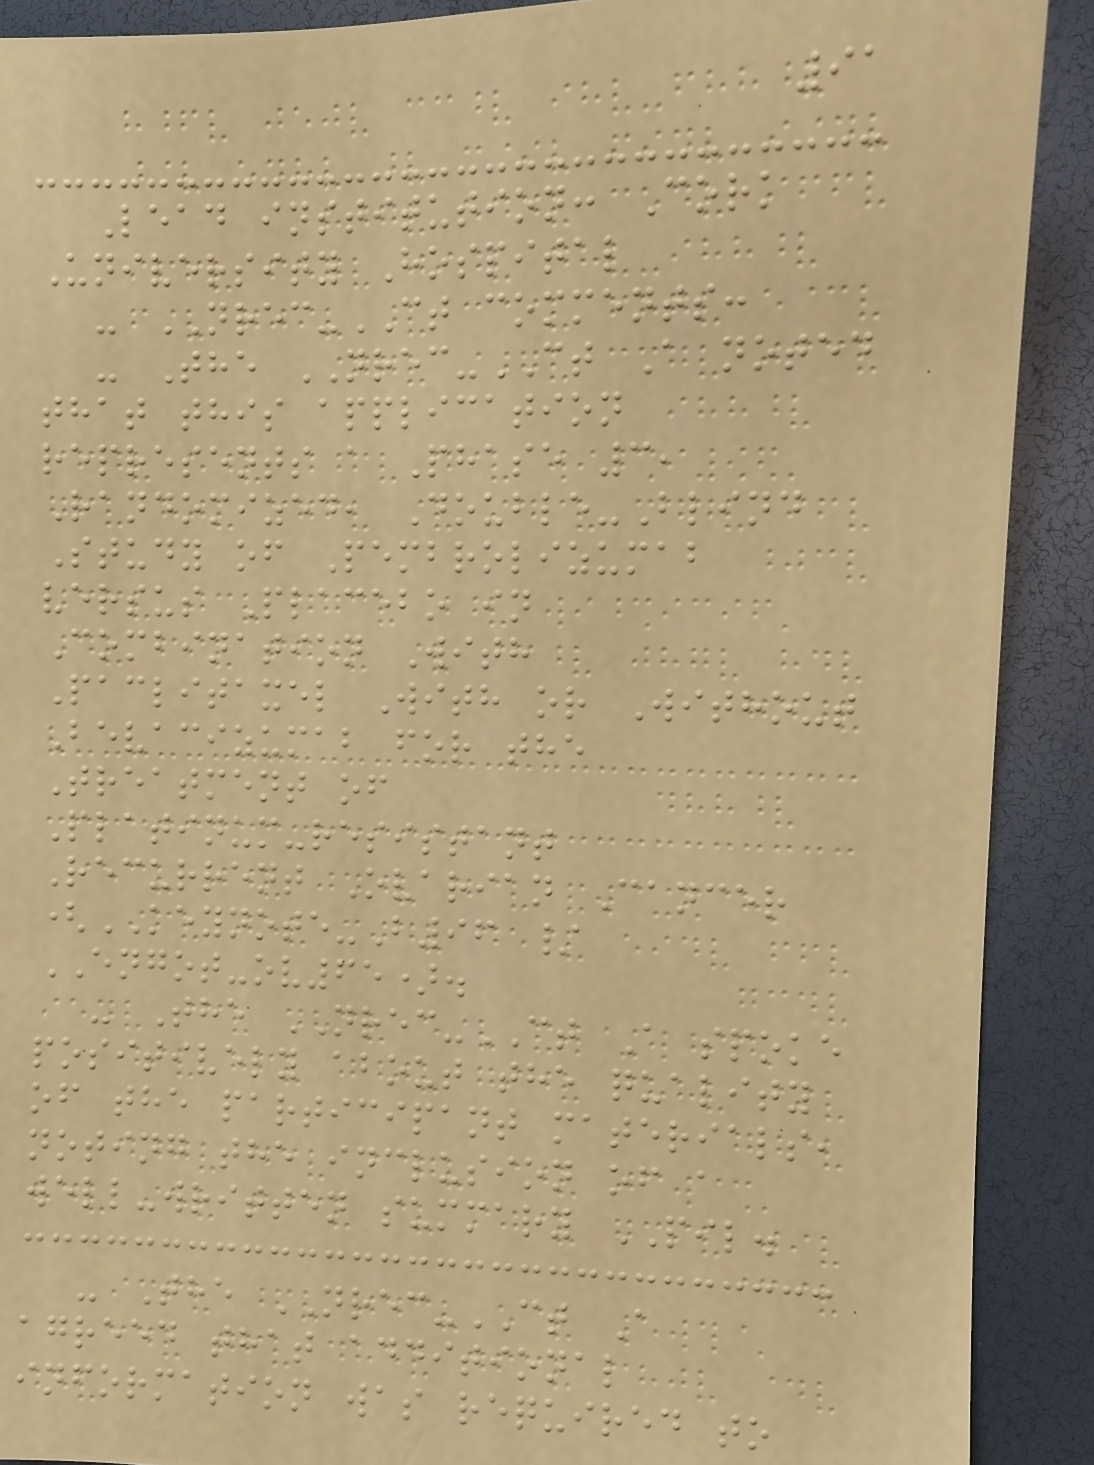91
Lead institution: Cork
University Hospital
- NREC-CT comments:
- The NREC-CT A noted
that this application
represents a Phase 3,
Randomized, Double-Blind
Study of Pembrolizumab
versus Placebo in
Combination With
Paclitaxel With or Without
Bevacizumab for the
Treatment of
Platinum-resistant
Recurrent Ovarian Cancer
(KEYNOTE-B96 /
ENGOT-ov65).
- The NREC-CT A spoke
positively about the quality
of the participant materials,
noting the inclusion of a
well-written summary PIL.
- The NREC-CT A
agreed that additional
information was required to
